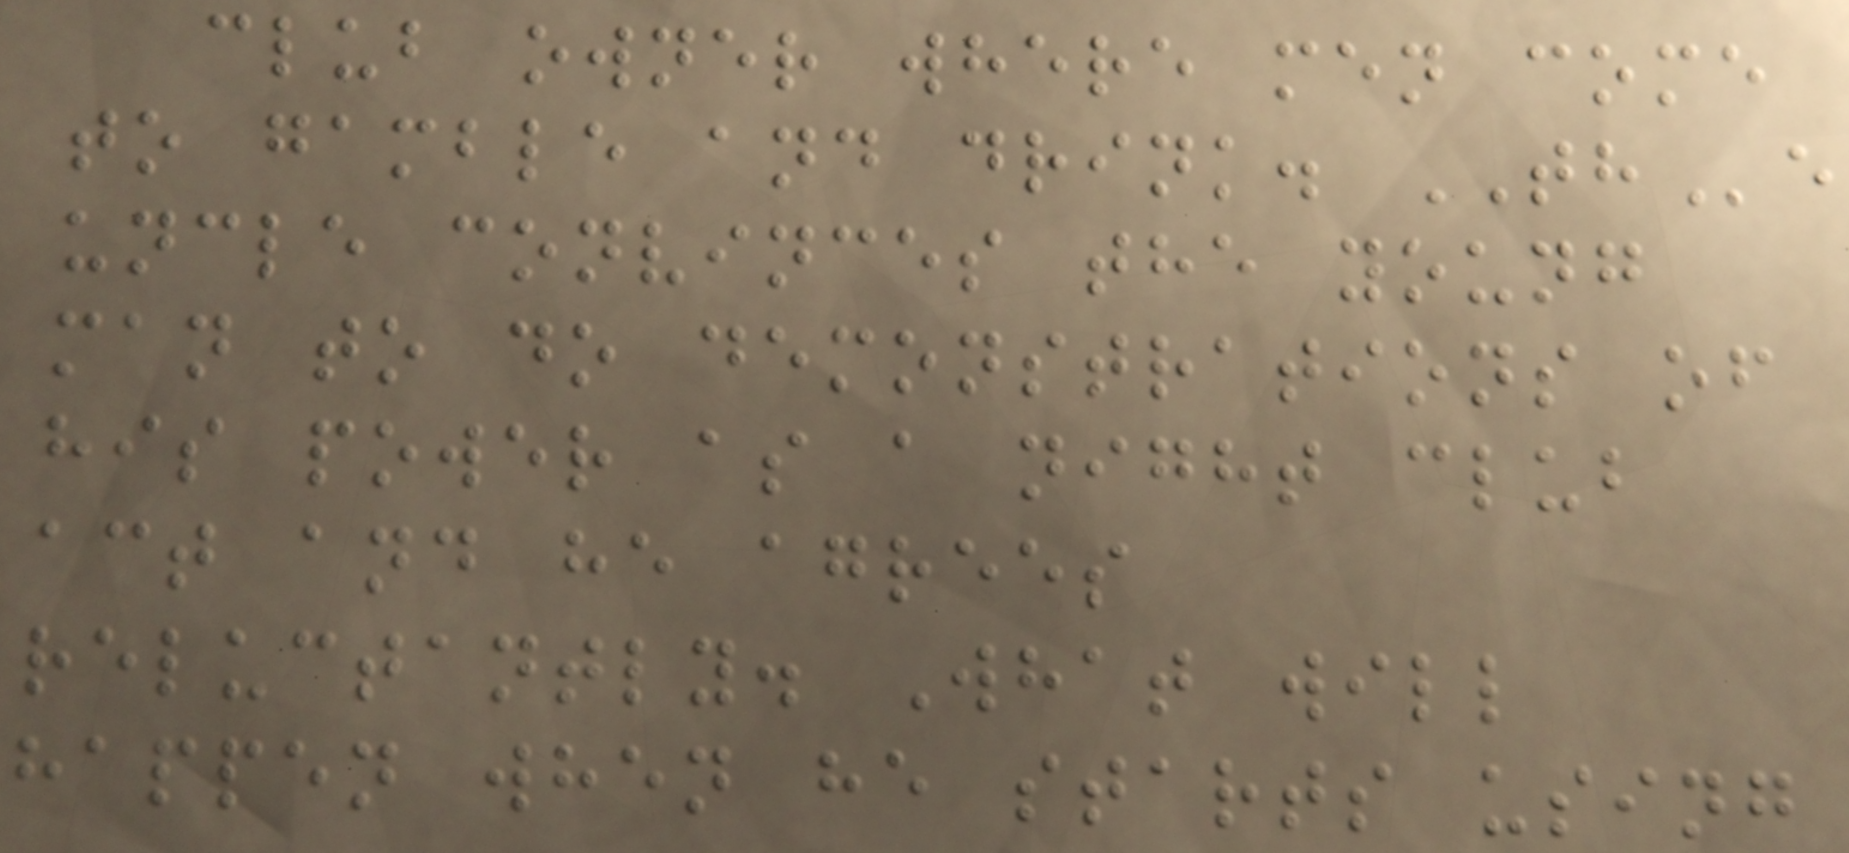club owner where men come
to gamble and drink. THe
uncle convinces the young
man to do demonstrations of
his power as a night club
act and he agrees
reluctantly. What will
happen when he starts using
